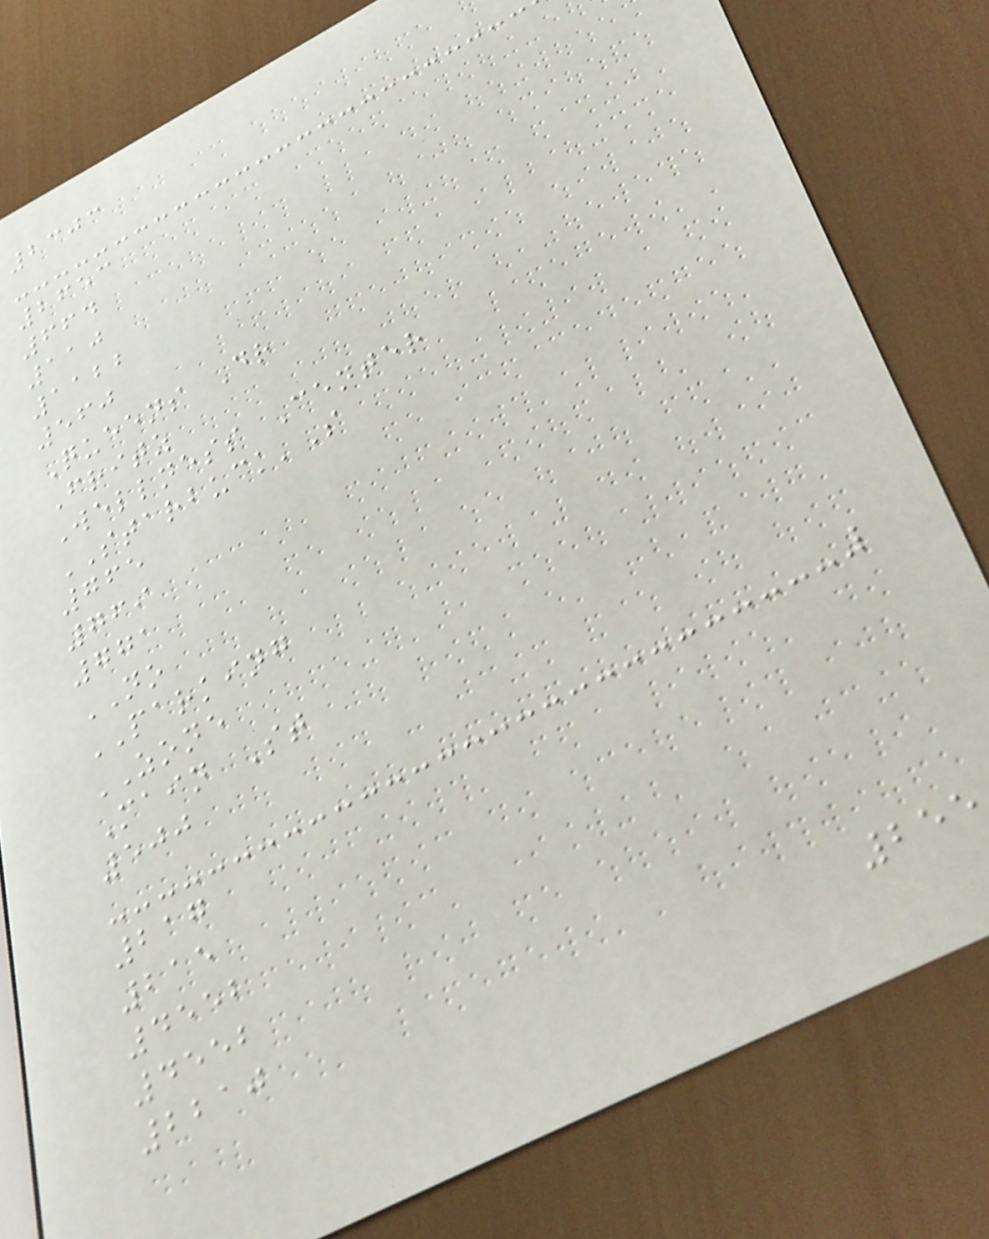2303
2653
664
110
1122
560
Queens Dr
Fritz
Wellness Center
STARBUCK'S
765
769
771
NO
PARKING
ZONE
Main St
500
217
215
4552
4552
2210
255
